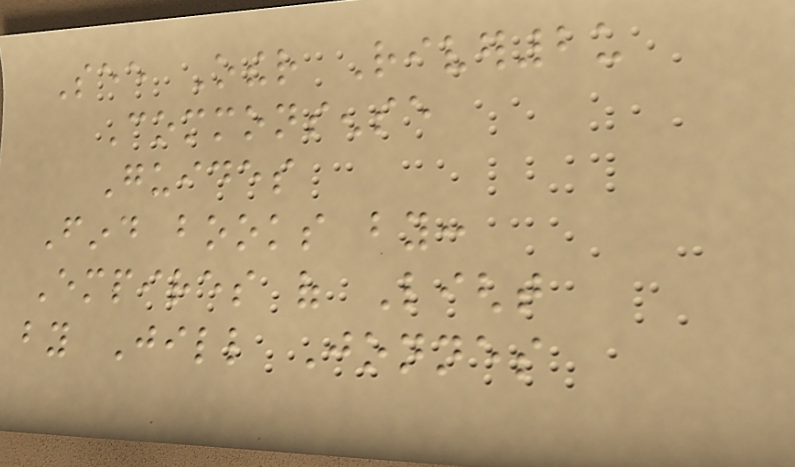See Other River2u
Commonsense
Guides
Find books by:
Empires of Light
by Jill Jonnes
